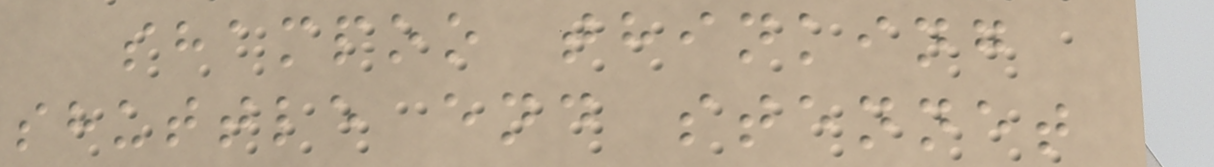shampoo thinking
shuttle end stennet
